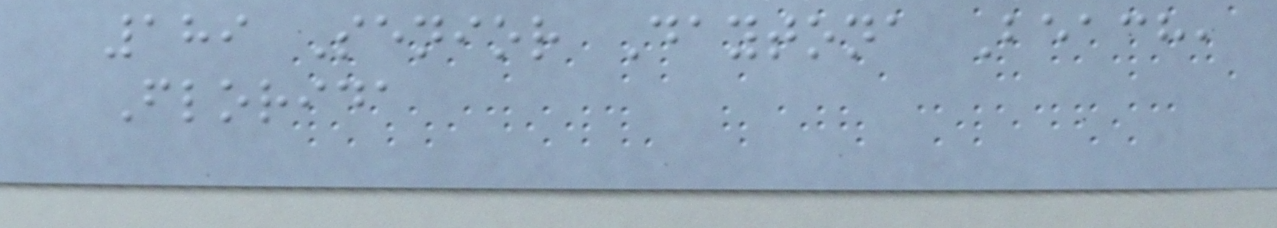189 Senior Daytona Beach,
Florida
